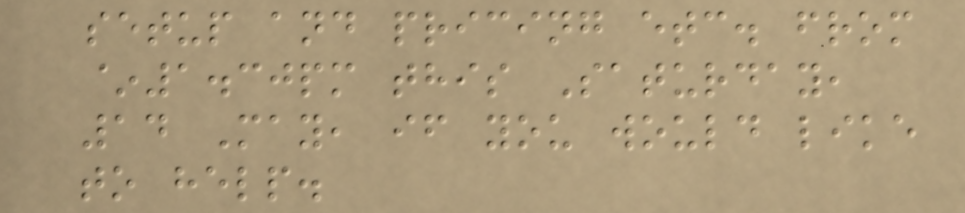setup and pricing etc. from
~1.30pm this Saturday,
14 May, if you would like
to help.
